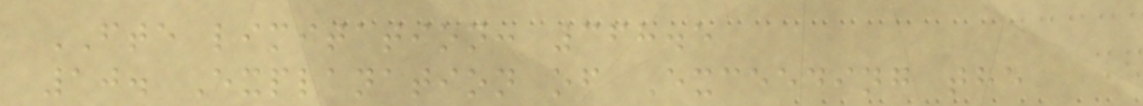FTE limitation: 368.5
10. Explanation of Exceeding the
